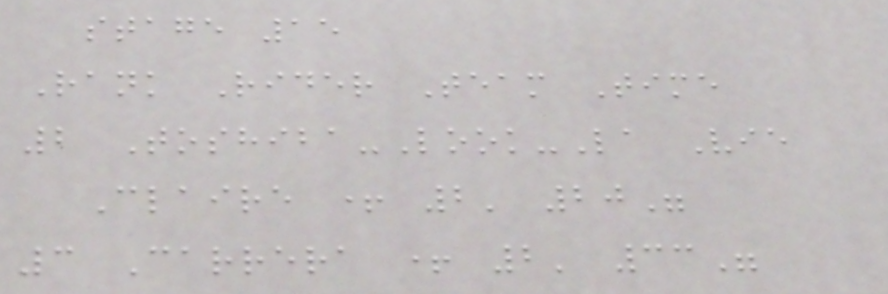stage 15
Rank Rider Team Time
2 Toshiba-Look-La Vie
Claire + 2' 20"
3 Carrera + 2' 33"
